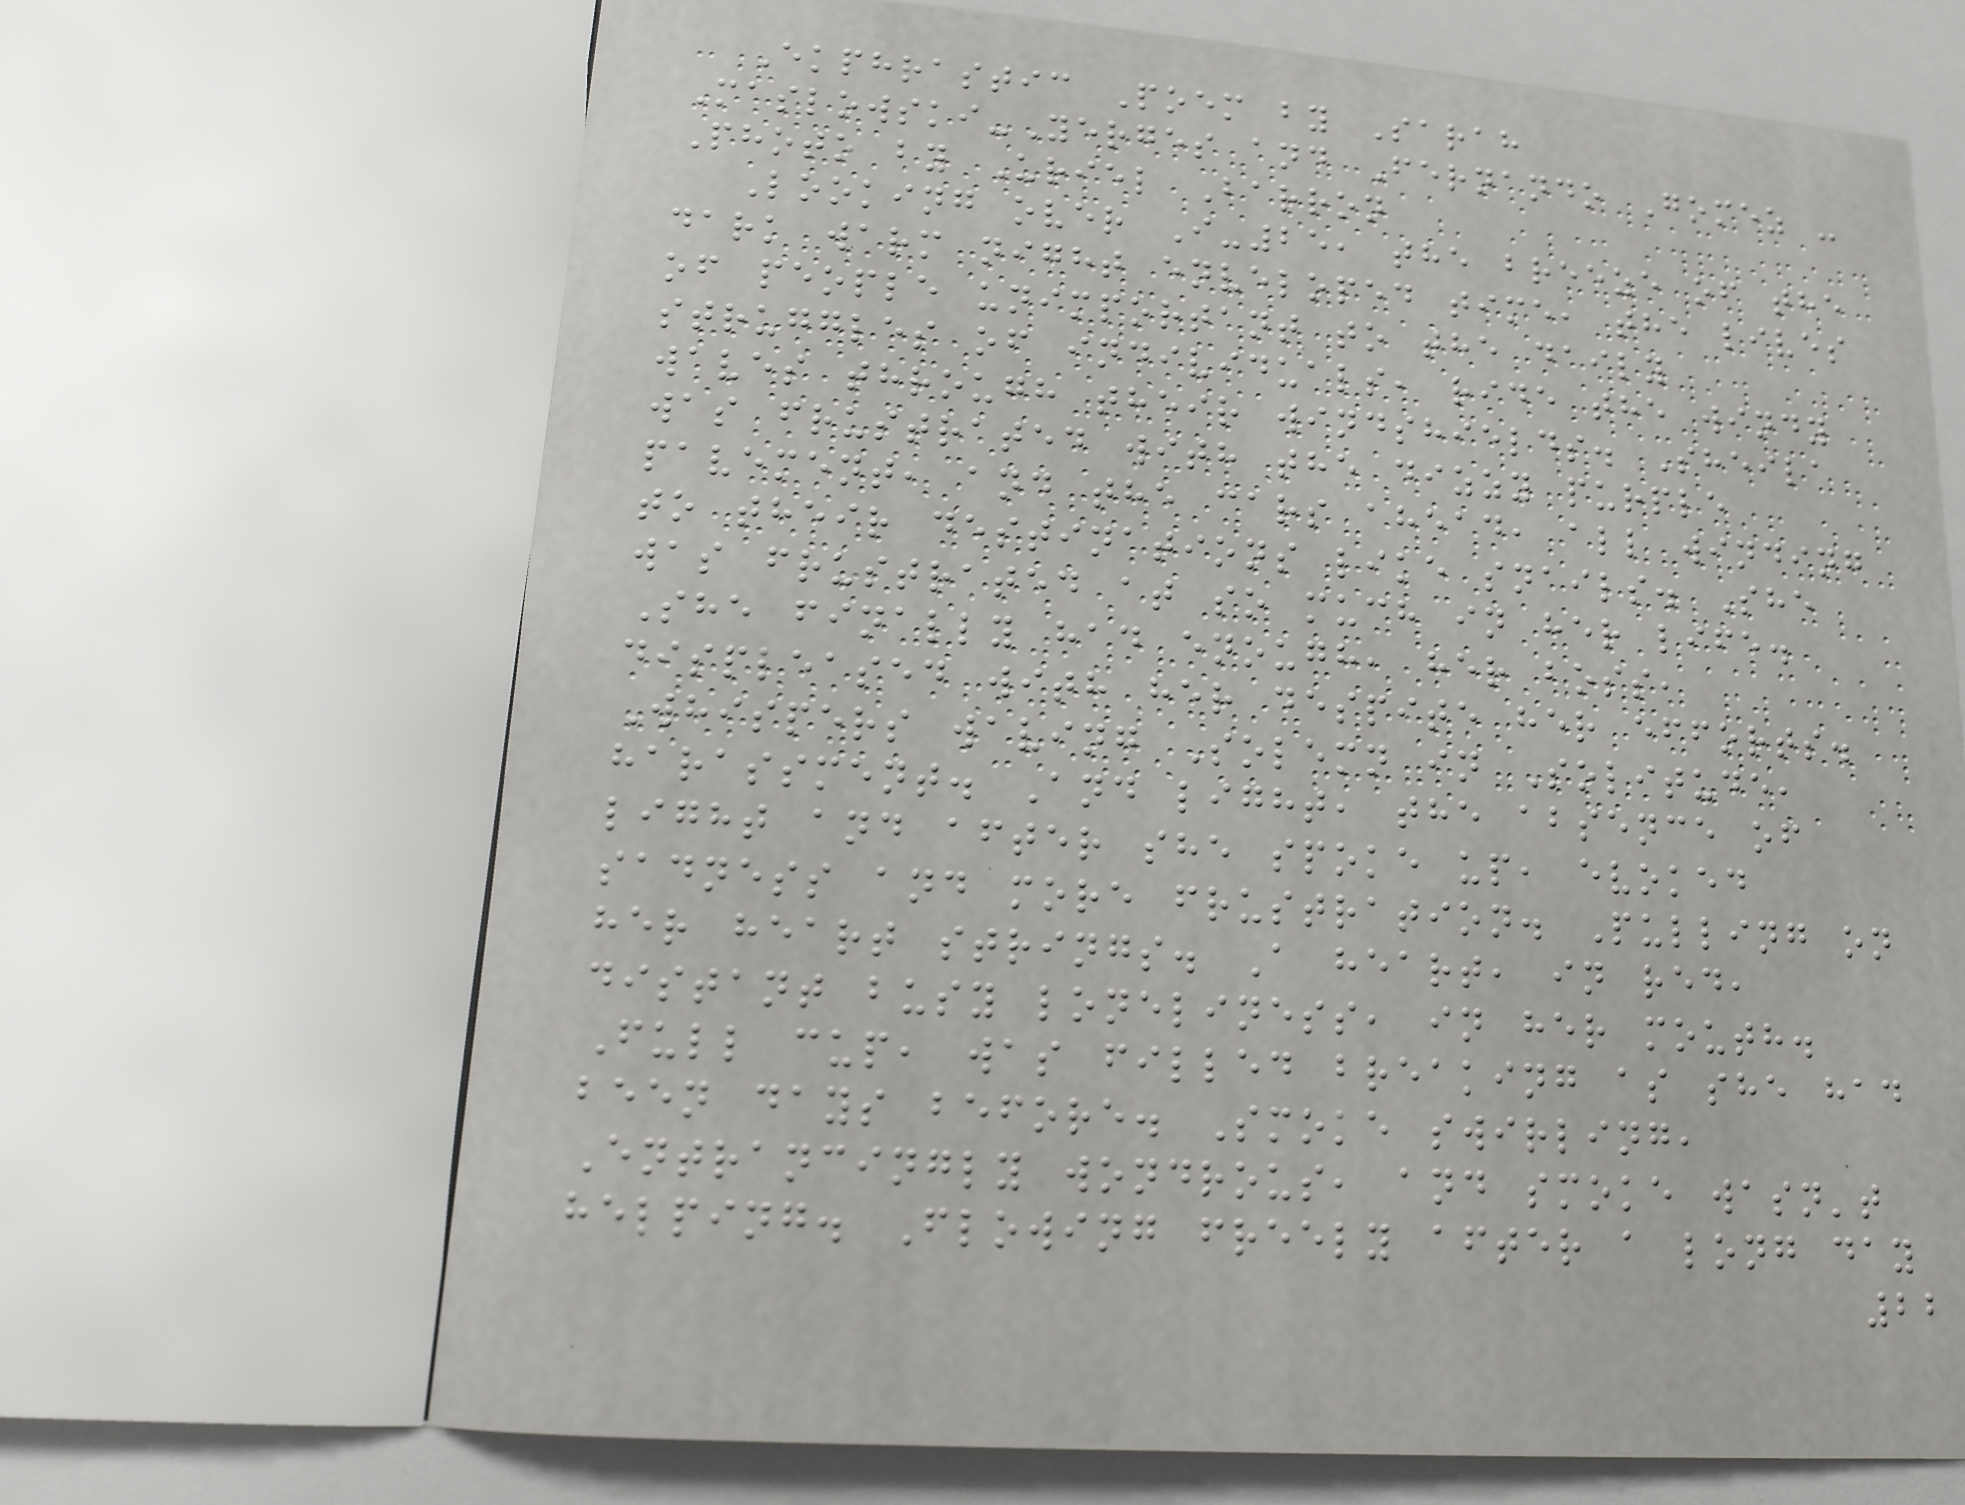Ekphrastic Poem by Sarah
Maslowski-Yerges and Fernando Gomez -
Photo by Uriel Barron
Looking over I-25, the breeze of the
dark warm night enveloped time, the lives
of people unimportant to the daily
struggles of individuals, ride the windy
waves through their windshields. Sheila
was frustrated with the dizzy purple
pavement, and the cars ahead, all winding
to their destinations like snails. She
was frustrated at so much in her life.
She finally had enough, her boss,
displeased with her despite her efforts.
Whispers waving Solemn in Solitude,
harassment. And light, the absence of
light and after she spoke up, evoked
sadness and more frustration. Pulling on
her heart strings. A heart, in red,
distant busy loneliness, in her mouth.
Full cup, was filled breaking as she had
been days before. Smoke swirling,
Entrancingly wondrous, and smoke wasn't
helping. Flowing freely after a long day
22
